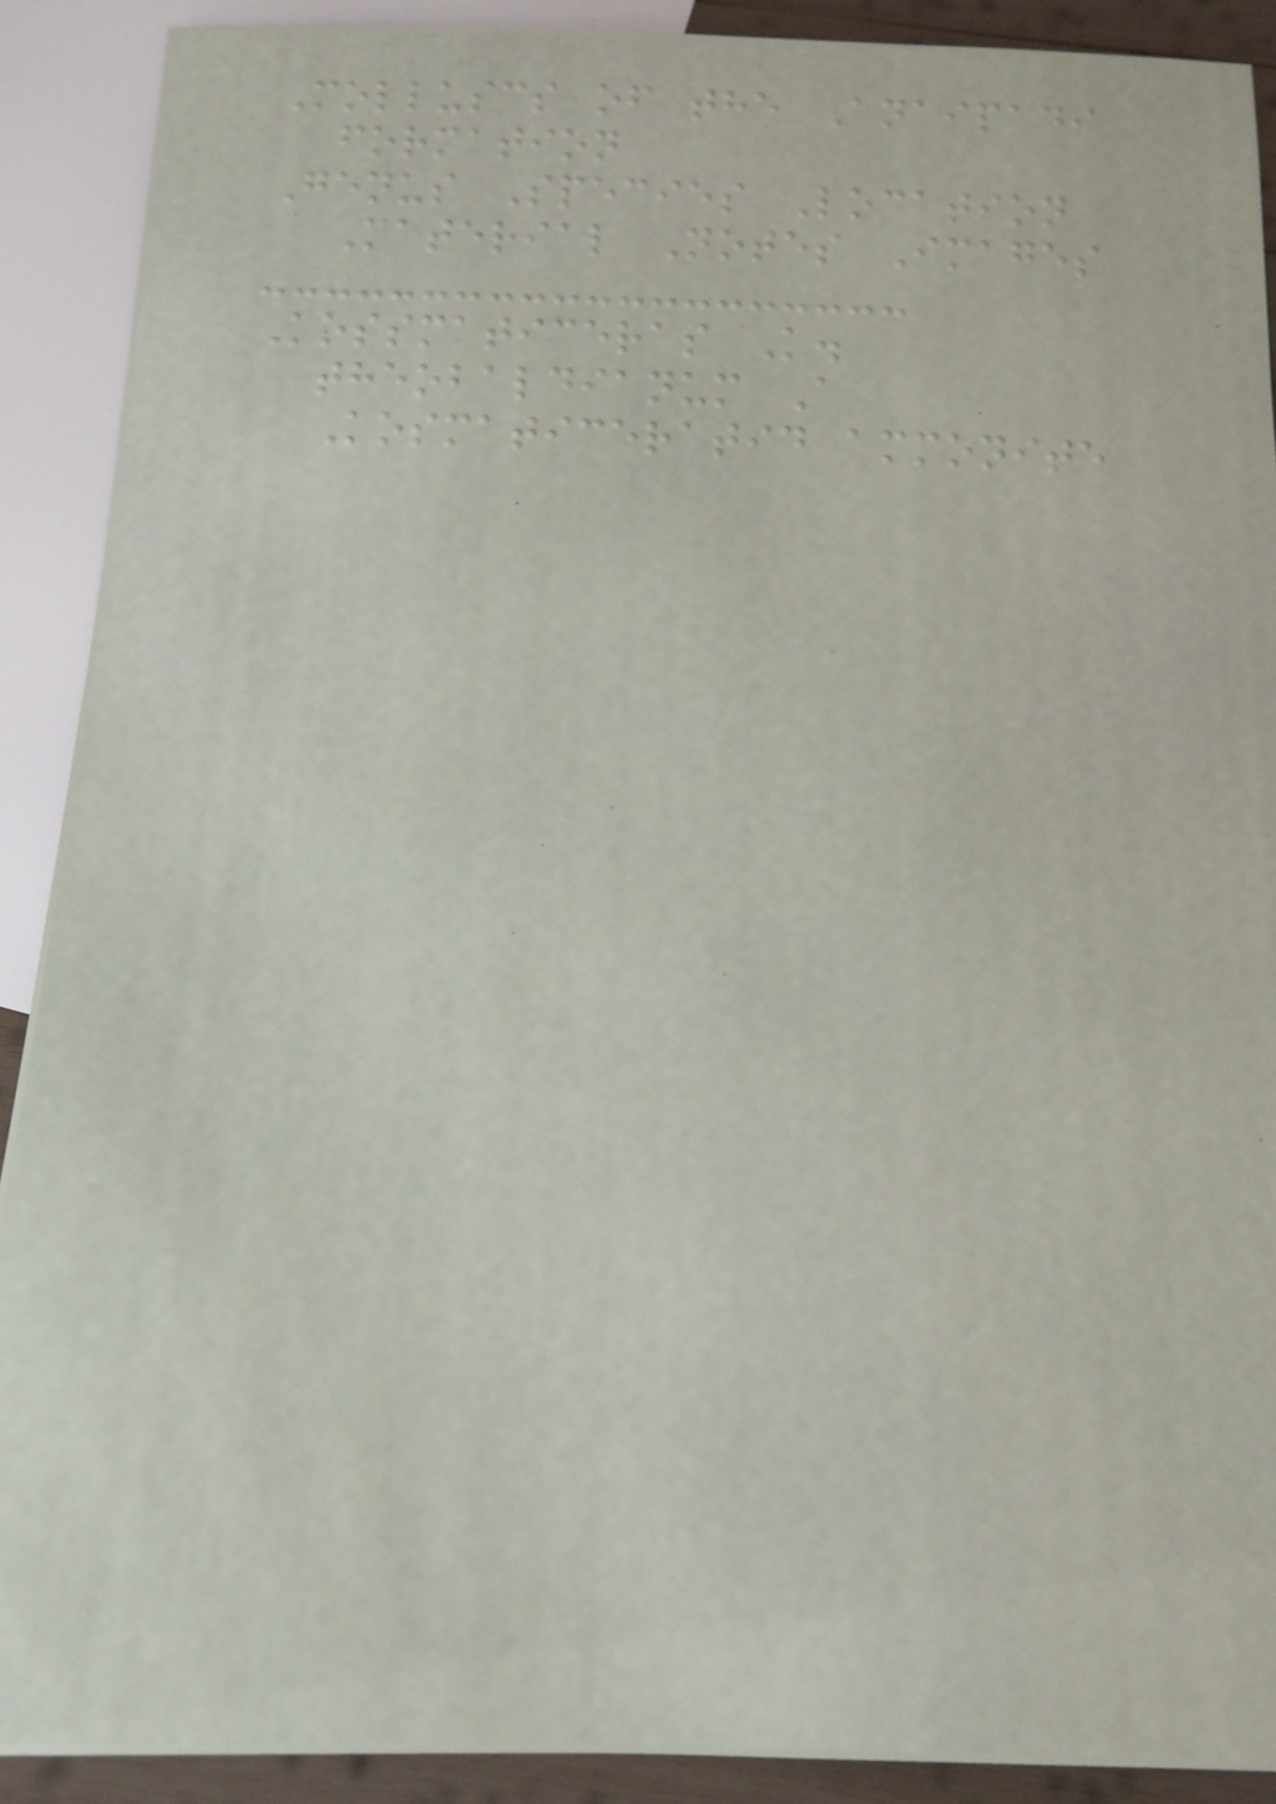Molluscs of the Anaipadi
formation
Genus Species Location
Material Notes Images
Kossmaticeras K.
theobaldianum A
Kosmaticeratid ammonite
